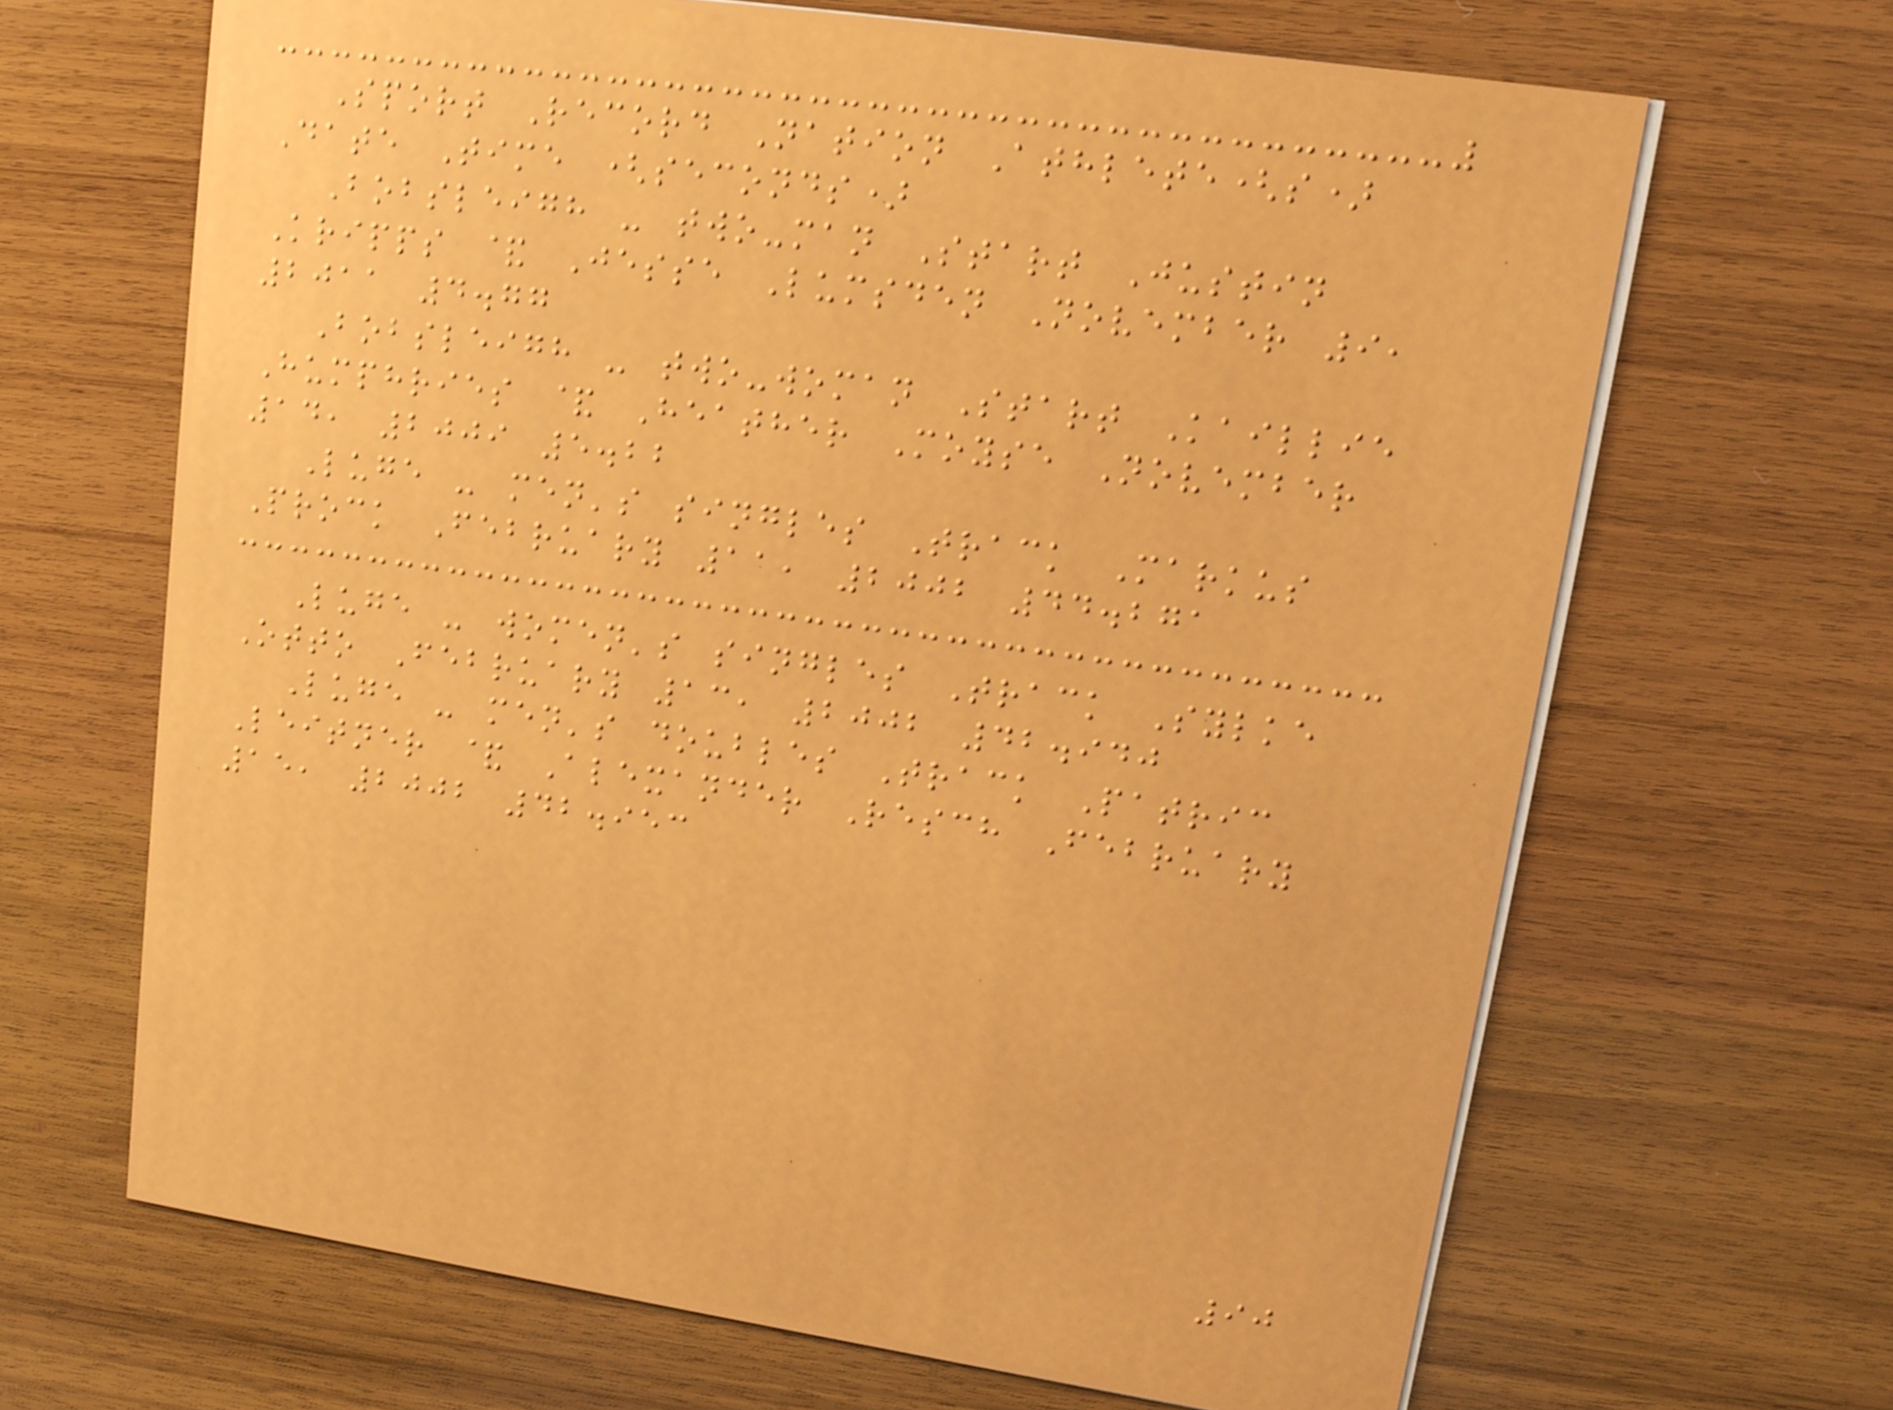Sport Record Nation Athlete(s)
Date Time (seconds)
Bobsleigh - two-man Start Justin
Kripps & Jesse Lumsden November 9,
2011 4.77
Bobsleigh - two-woman Start Kaillie
Humphries & Heather Moyse November
14, 2009 5.22
Luge - men's singles Track Markus
Prock February 11, 2002 44.271
Luge - women's singles Track Sylke
Otto February 13, 2002 42.940
Luge - men's doubles Track Patric
Leitner & Alexander Resch February
15, 2002 42.953
90
